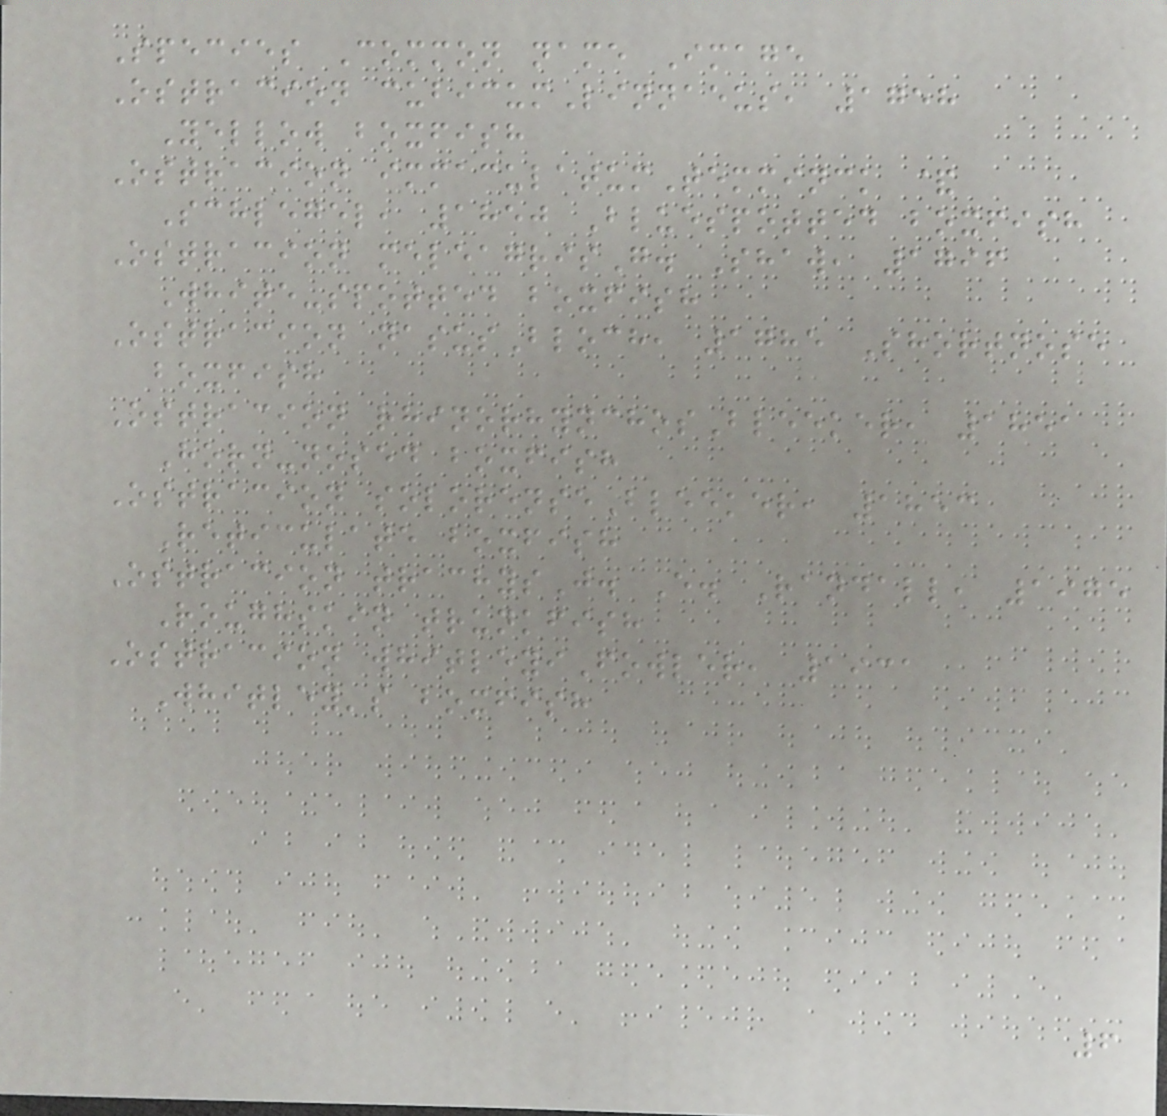Species Common name Image
Ostracion cubicumLinnaeus, 1758
Yellow boxfish
Ostracion immaculatumTemminck &
Schlegel, 1850 Bluespotted boxfish
Ostracion meleagrisG. Shaw, 1796
White-spotted boxfish
Ostracion nasusBloch, 1785 Shortnose
boxfish
Ostracion rhinorhynchosBleeker, 1851
Horn-nosed boxfish
Ostracion solorenseBleeker, 1853
Reticulate boxfish
Ostracion trachysJ. E. Randall, 1975
Roughskin trunkfish
Ostracion whitleyiFowler, 1931
Whitley's boxfish
6
